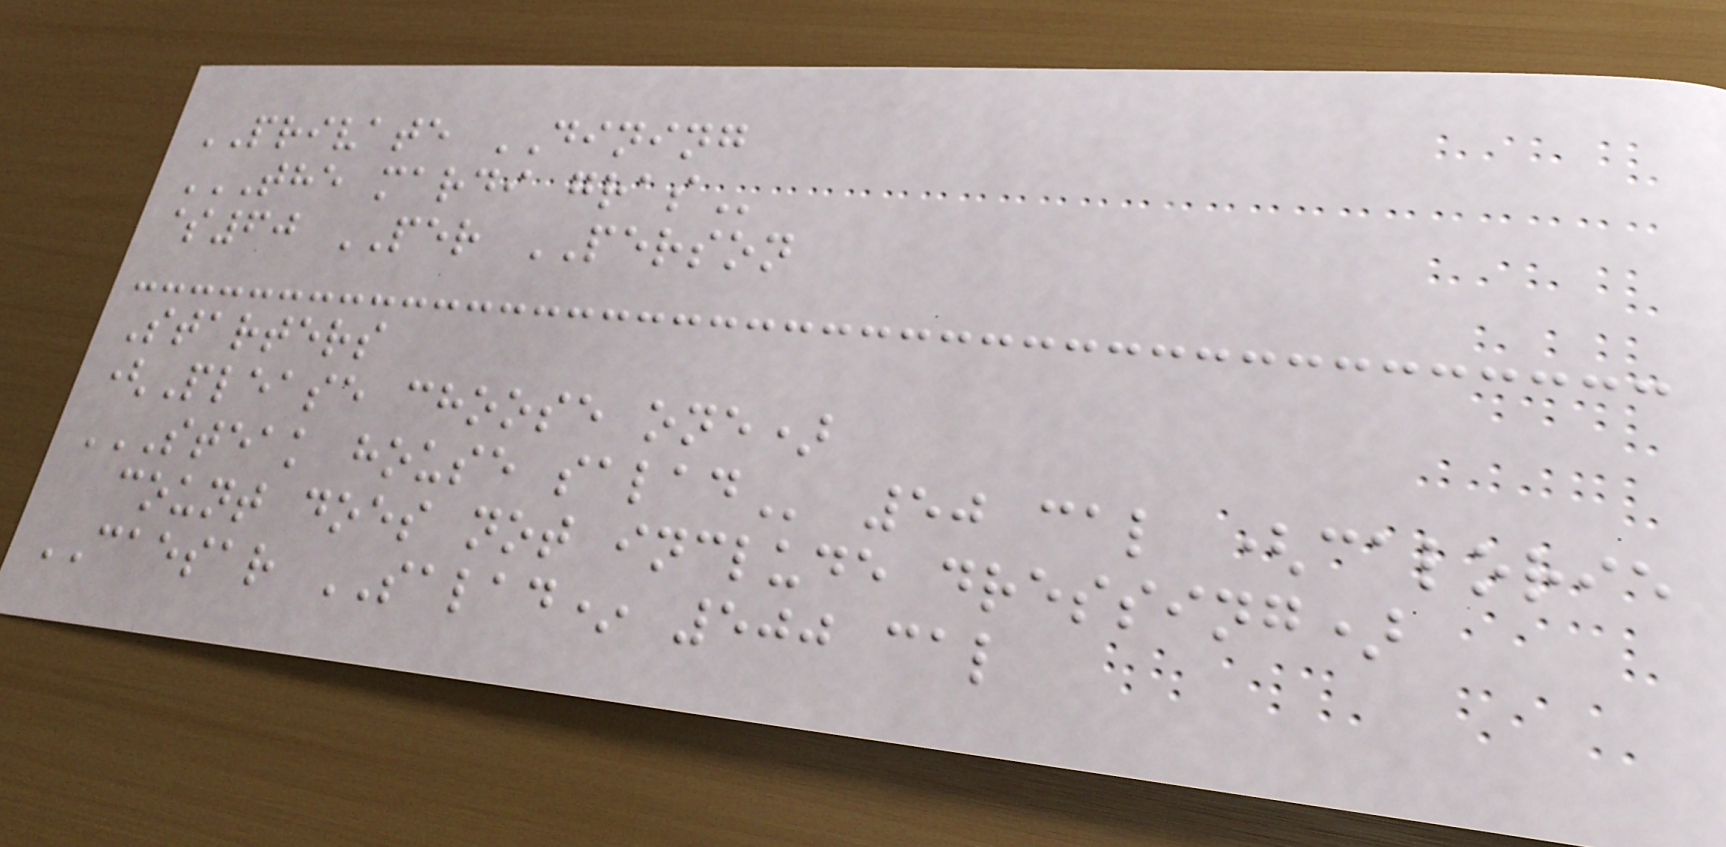PRIVATE DINING
THE MARDI GRAS
$60 PER PERSON
Starters
(Please choose one)
STEAK HOUSE SALAD 50 cal (calorie
count does not include dressing)
CAESAR SALAD* 500 cal
